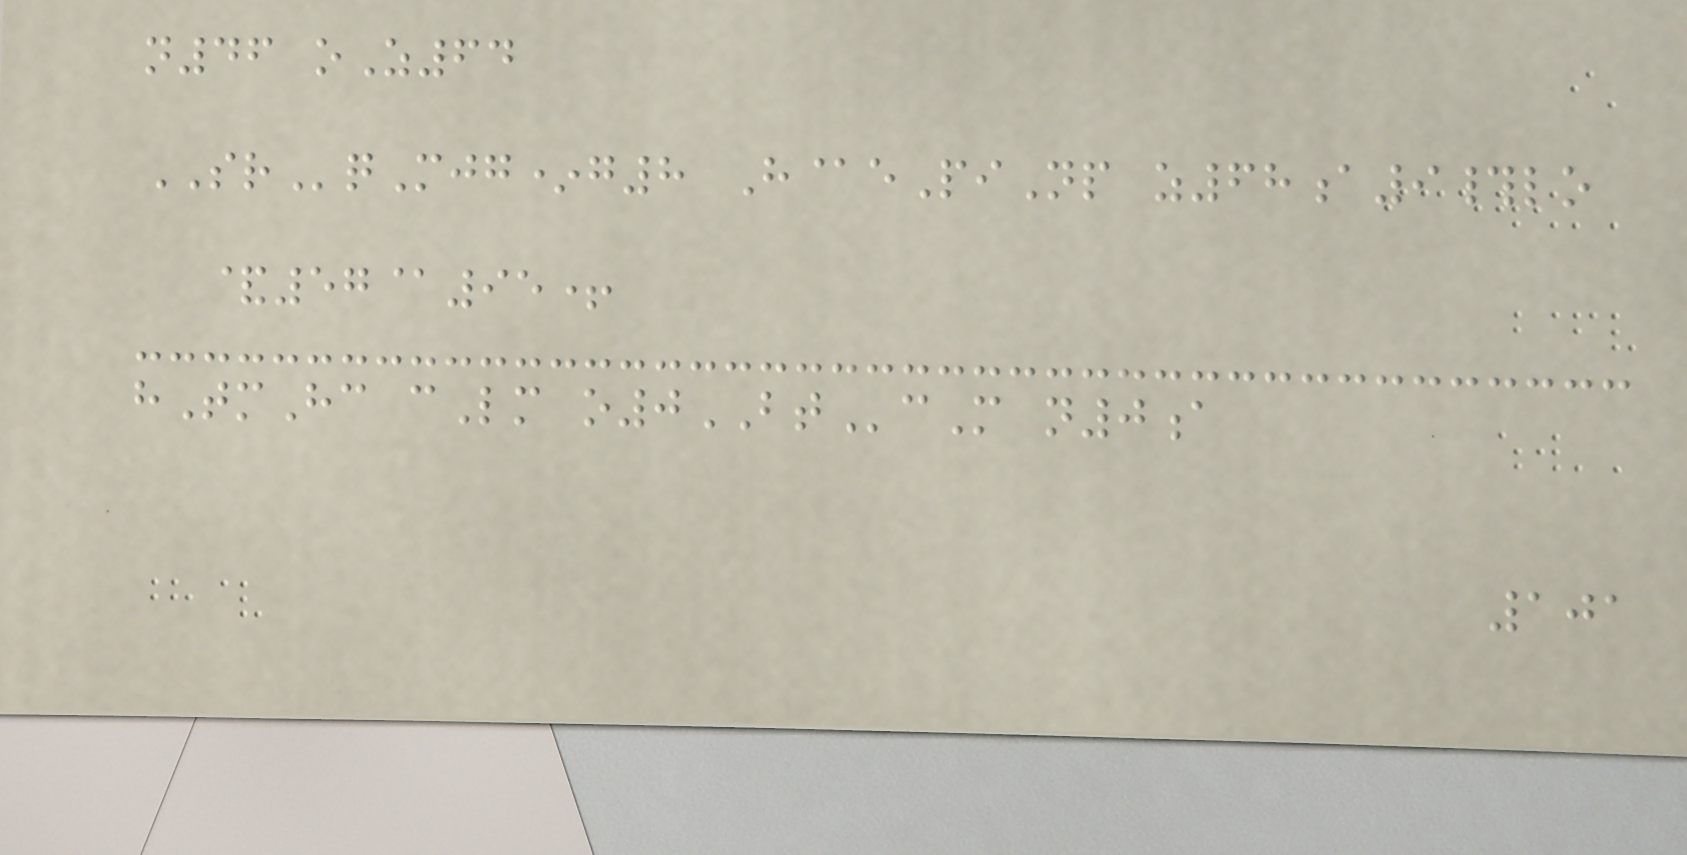n46 oZ64
SRqMjg*g8 H@ePiNp z68a9#lo
&57@95+
hTmHc cLm o0BTcM n0a
101
